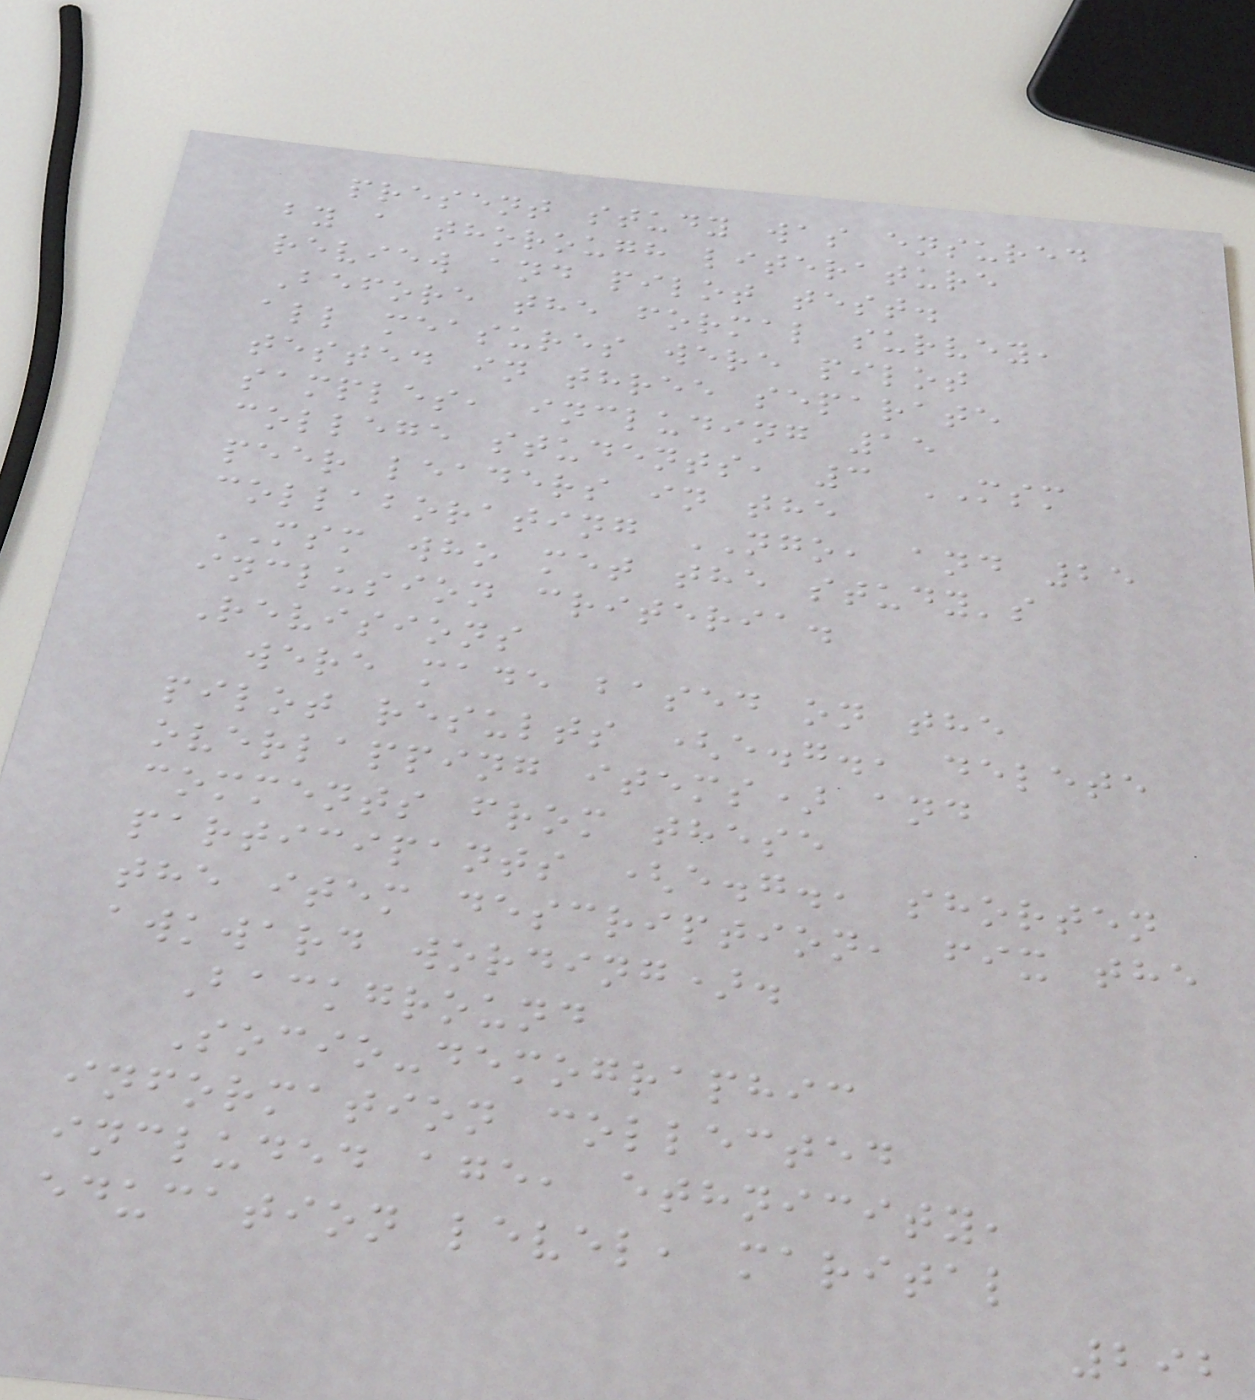present study was ensured
by a thorough literature
review and pilot test.
Before the formal survey,
all measures were pilot
tested in three separate
samples, including 15
college students, 3 MSM
peer leaders in the
collaborating NGO, and 25
MSM who met the study's
inclusion criteria.
Revisions
were made based on the
pilot results (e.g., delete
overlapping items) and
comments from these
participants (e.g., shorten
the item description, fix the
awkward wording).
Background
Socio-demographic
information collected
included age, ethnicity,
education level, marital
292
